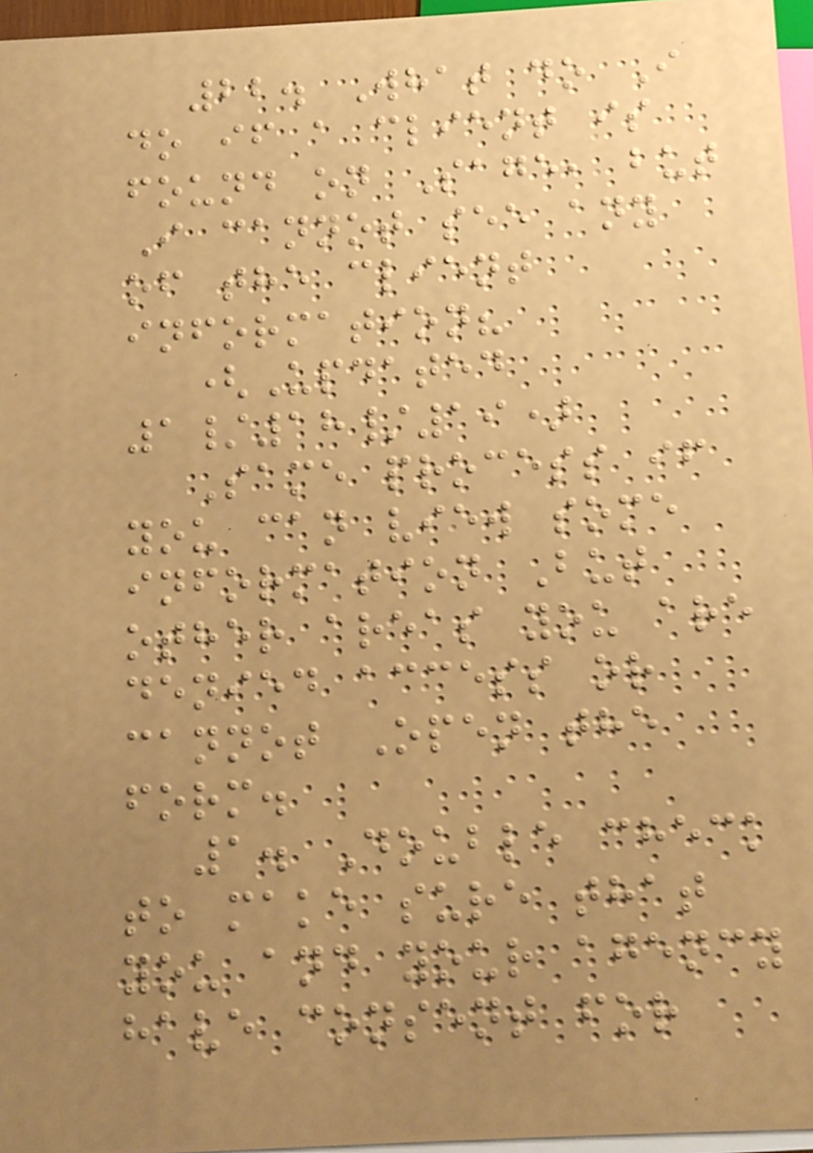22. What do I
do if a client is
found on Sage, but
I cannot see any
of the client
information?
(Updated
1/18/19)
Same process if
you can view some
information But
other areas you are
denied access or
cannot Open the
form.
1. Double check
to make sure that
you and your agency
have consent for
